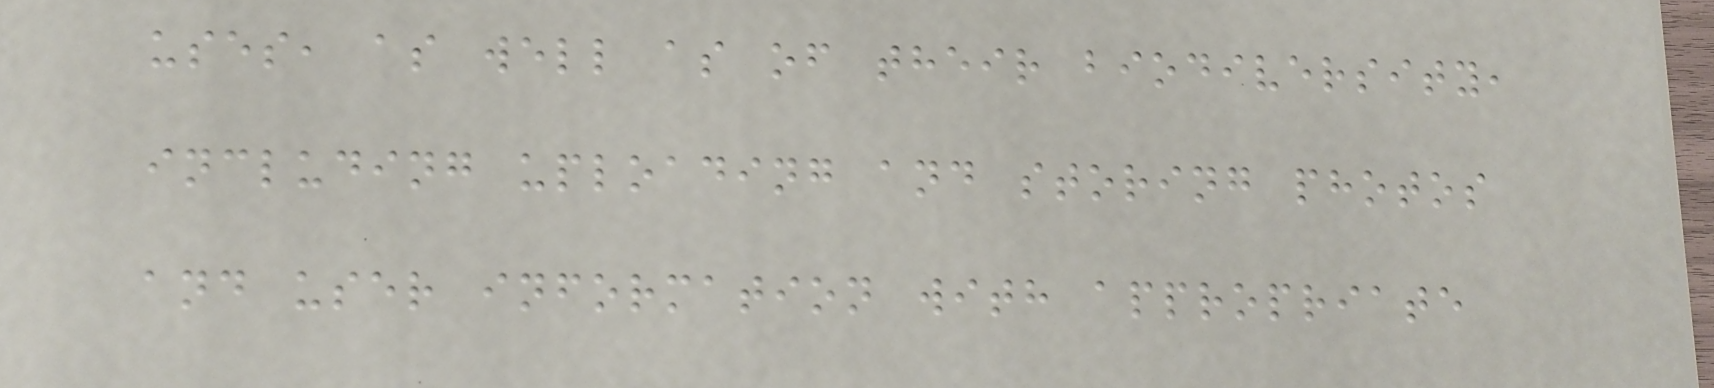uses, as well as of their biodiversity,
including uploading and storing photos
and user information with appropriate
